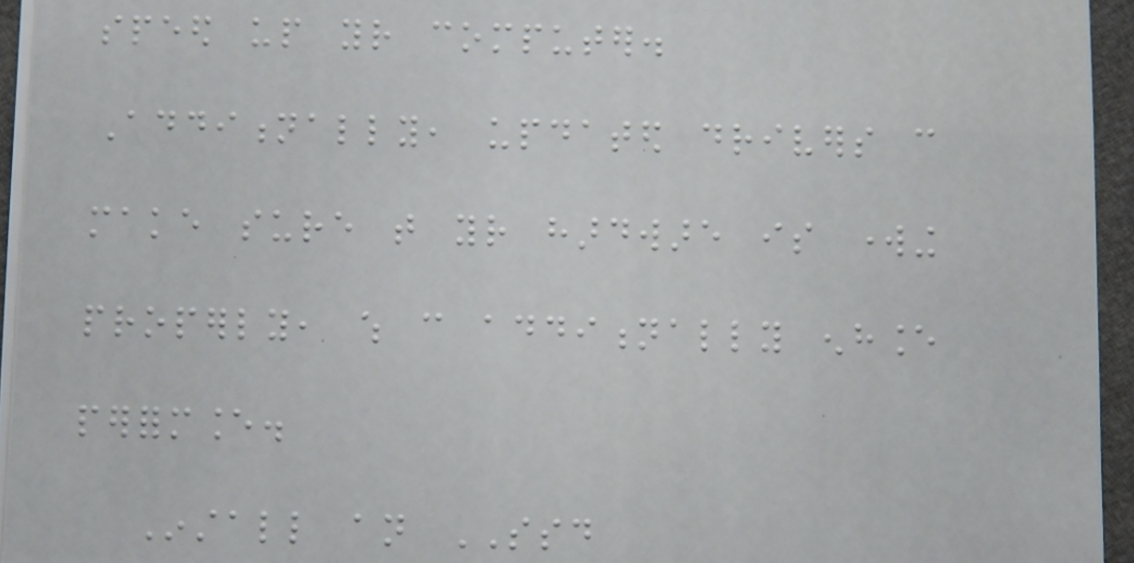speed up your computer.
Additionally, updated drivers can
make sure that your hardware is working
properly, which can additionally enhance
performance.
Install an SSD
